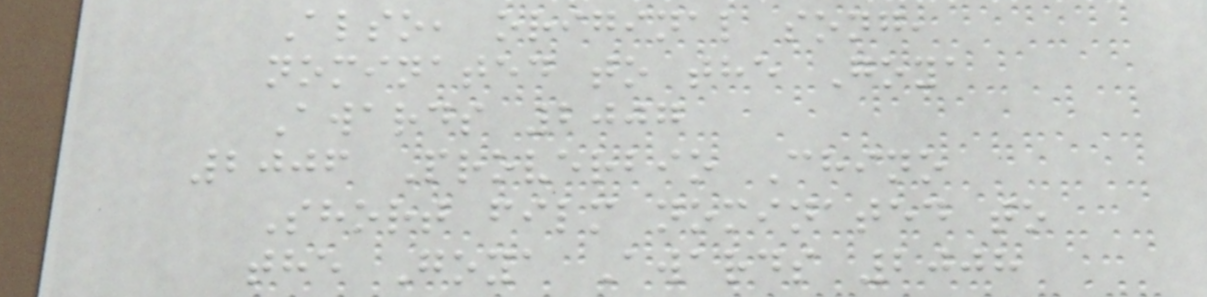Also, original song,
nominated to the Goya
Awards 2007
2006 Proverbio Chino
Short film nominated to
the Goya Awards 2008
